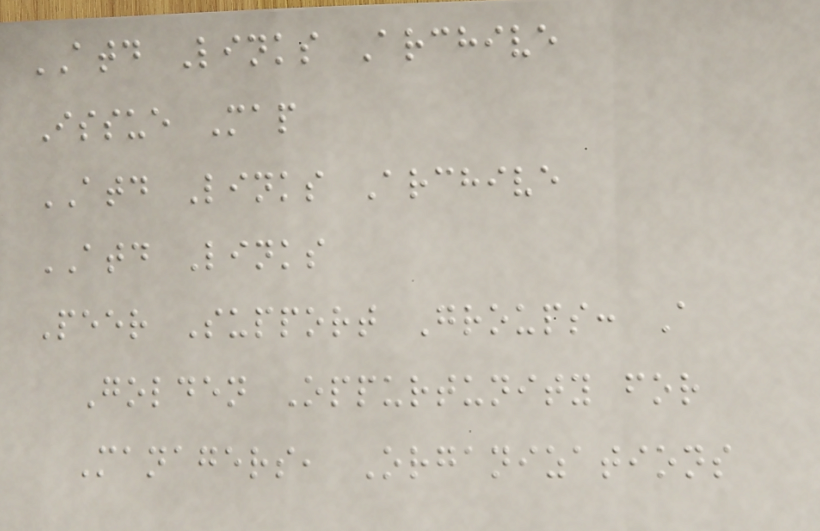ATD Links Archive
Issue Map
ATD Links Archive
ATD Links
Peer Support Groups: A
Golden Oppurtunity for
Managers, Organizations
